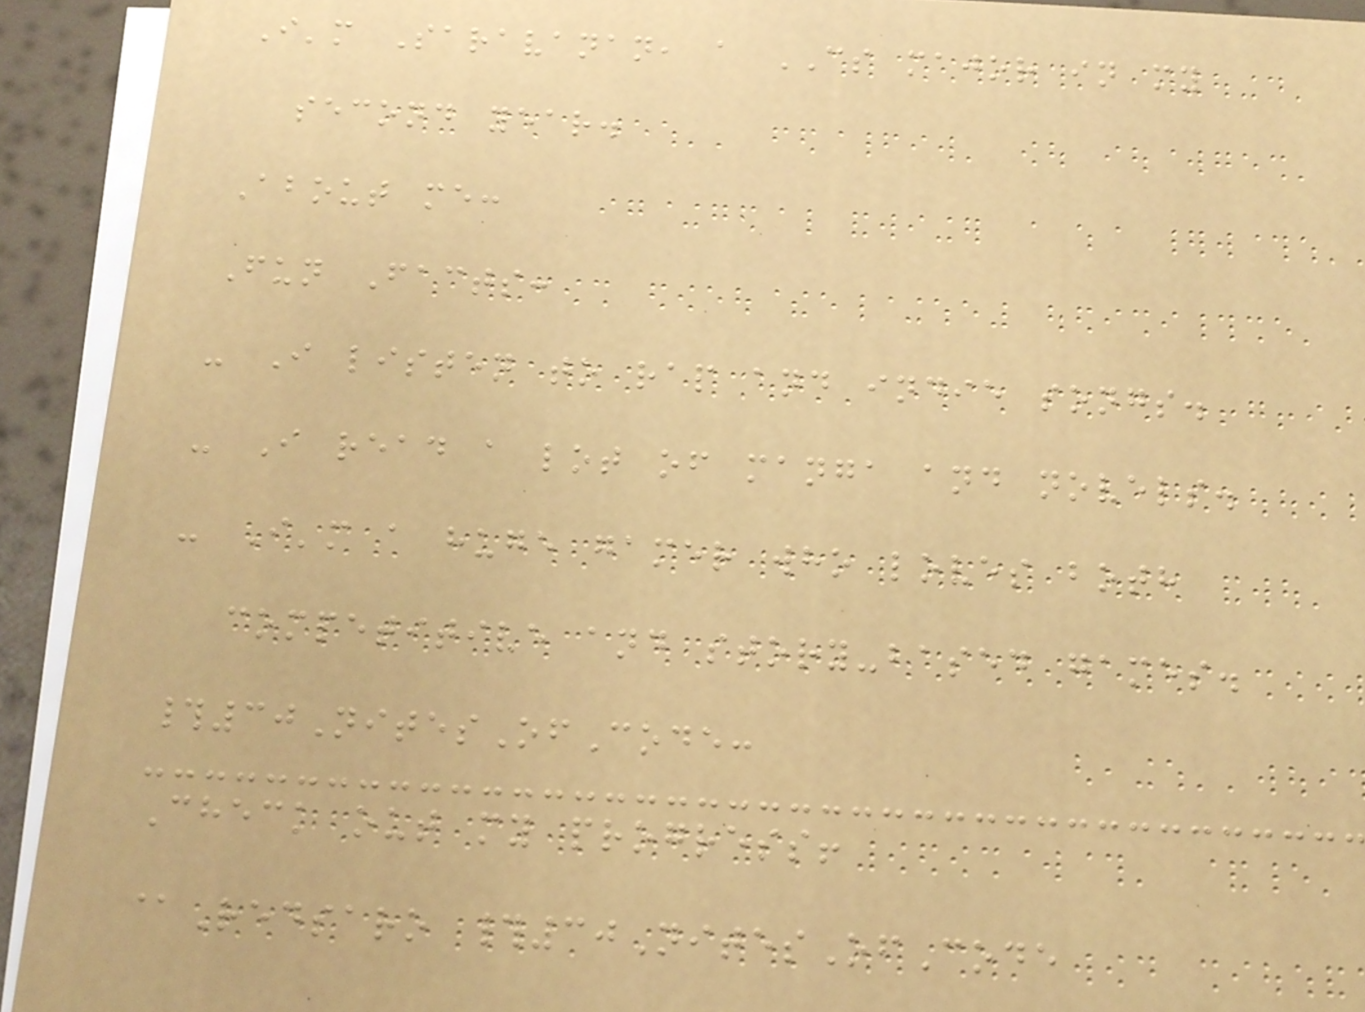I'm Saravanan, a CS major in my
second year.
About me:
Fun Facts:
- I listen to rap and indie songs.
- I read a lot of manga and novels.
- I'm a huge gamer who loves both
competitive and story-based games.
#30NitesOfCode:
Check out my progress!
@Redsaro #30NitesOfCode
